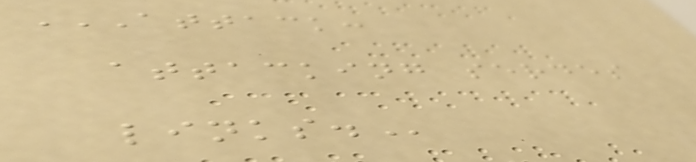ATTACK:
ATTACKING SERDES
LINKS.
